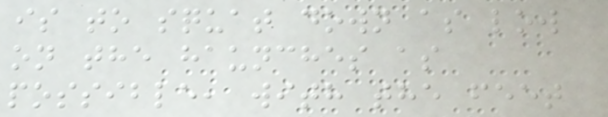is to squat down as low
on the haunches as
possible, with the feet
